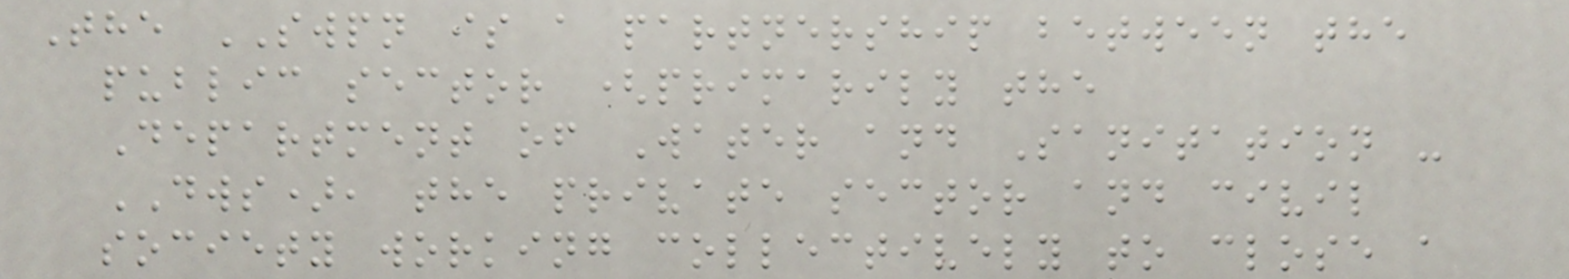The SWPN is a partnership between the
public sector (primarily the
Department of Water and Sanitation -
DWS), the private sector and civil
society working collectively to close a
